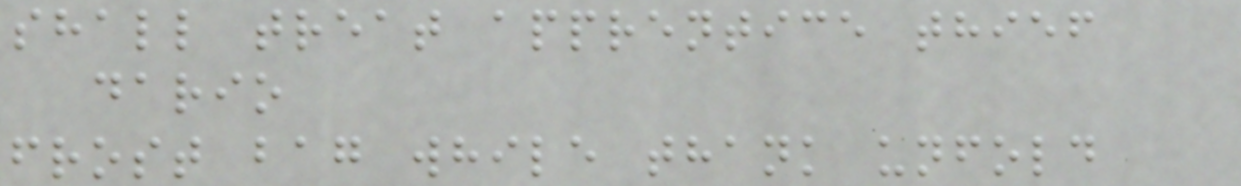shall treat apprentice thief
dario
frost bag while thank unfold
